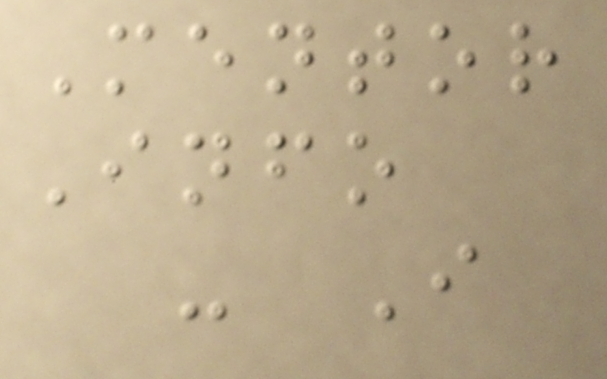Mentor
Info
- I
